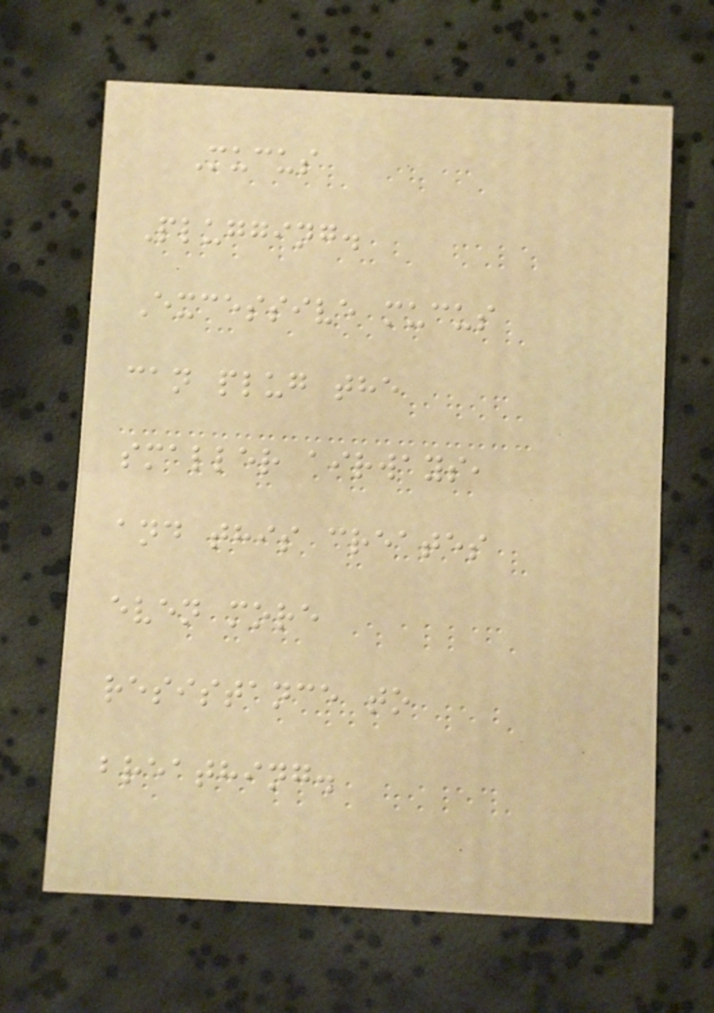Mucus
Plugging.
Excessive mucus
can plug the
smaller airways,
and this creates
even more
resistance to
breathing.
